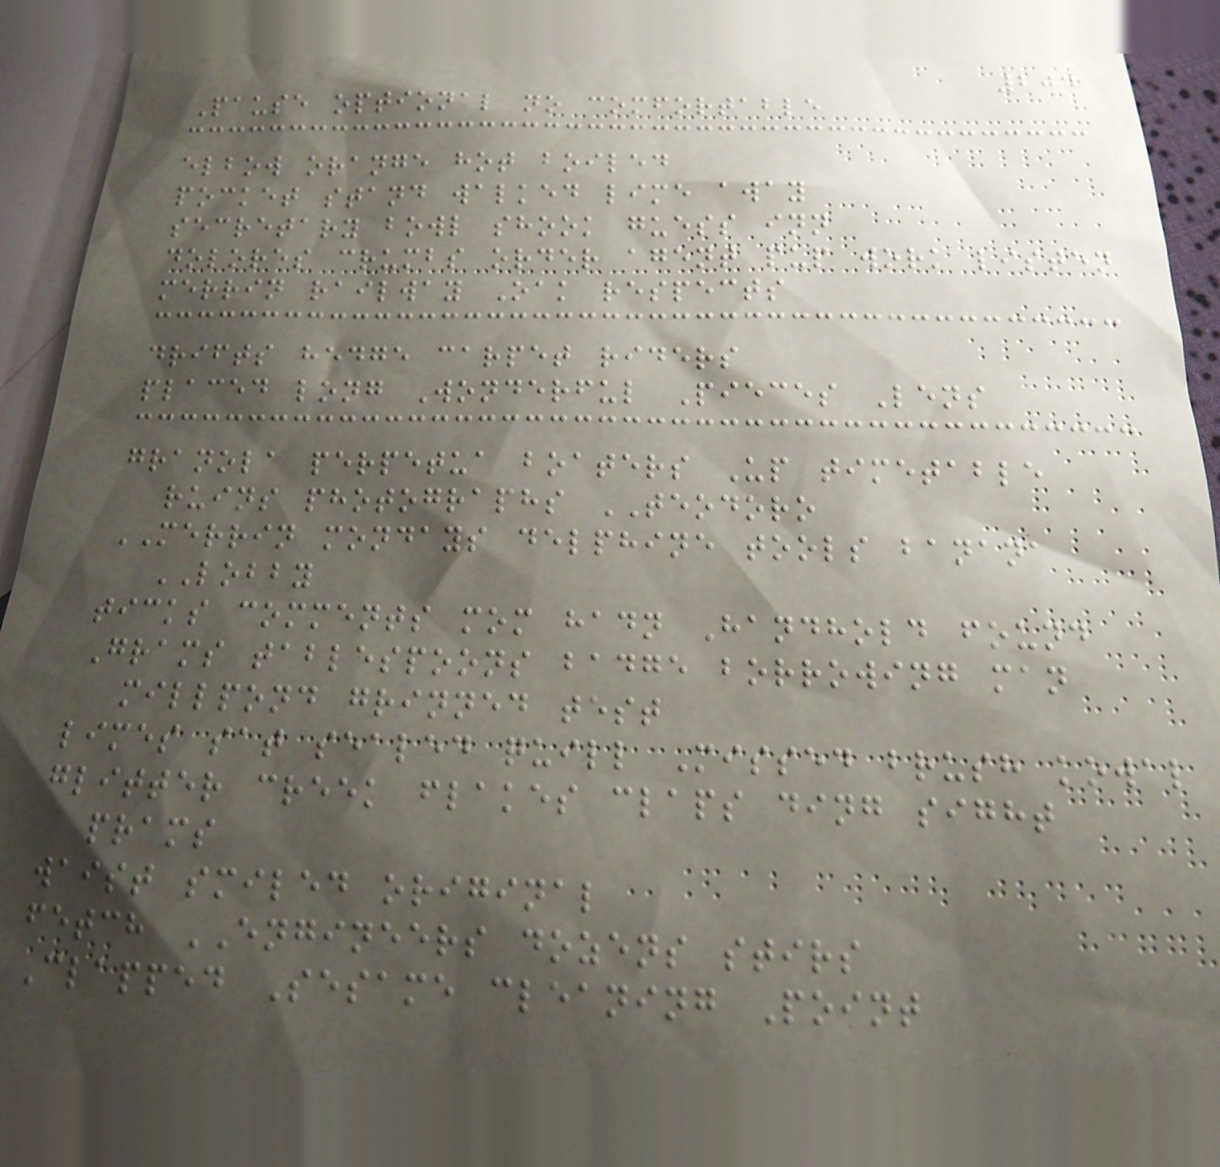204
Pause optional no comfortable
elbow orange hot boiled
pocket stand walked lime away
secretary bowl shook guess inn
dolores crumbs order agent pup work listen
merrin railway Oak respects
drifts hedge carpet riders
placed long Wonderful Pieces Lens
granola perpetua boaters Up timetable
ruins photographs TEODORO
MERRIN mondays delphine tools banana
LOBBY
ticks comments mom hadn Handhold found
Grams tablespoons badge borrowing man
millpond grinned test
limes sat sealed quill Missed brush kowal
glitter creek flakes claps ding sight
prams
waist smiled original
fetch ENGINEERS dozens stirs
Clapped Sesame cleaning Point
